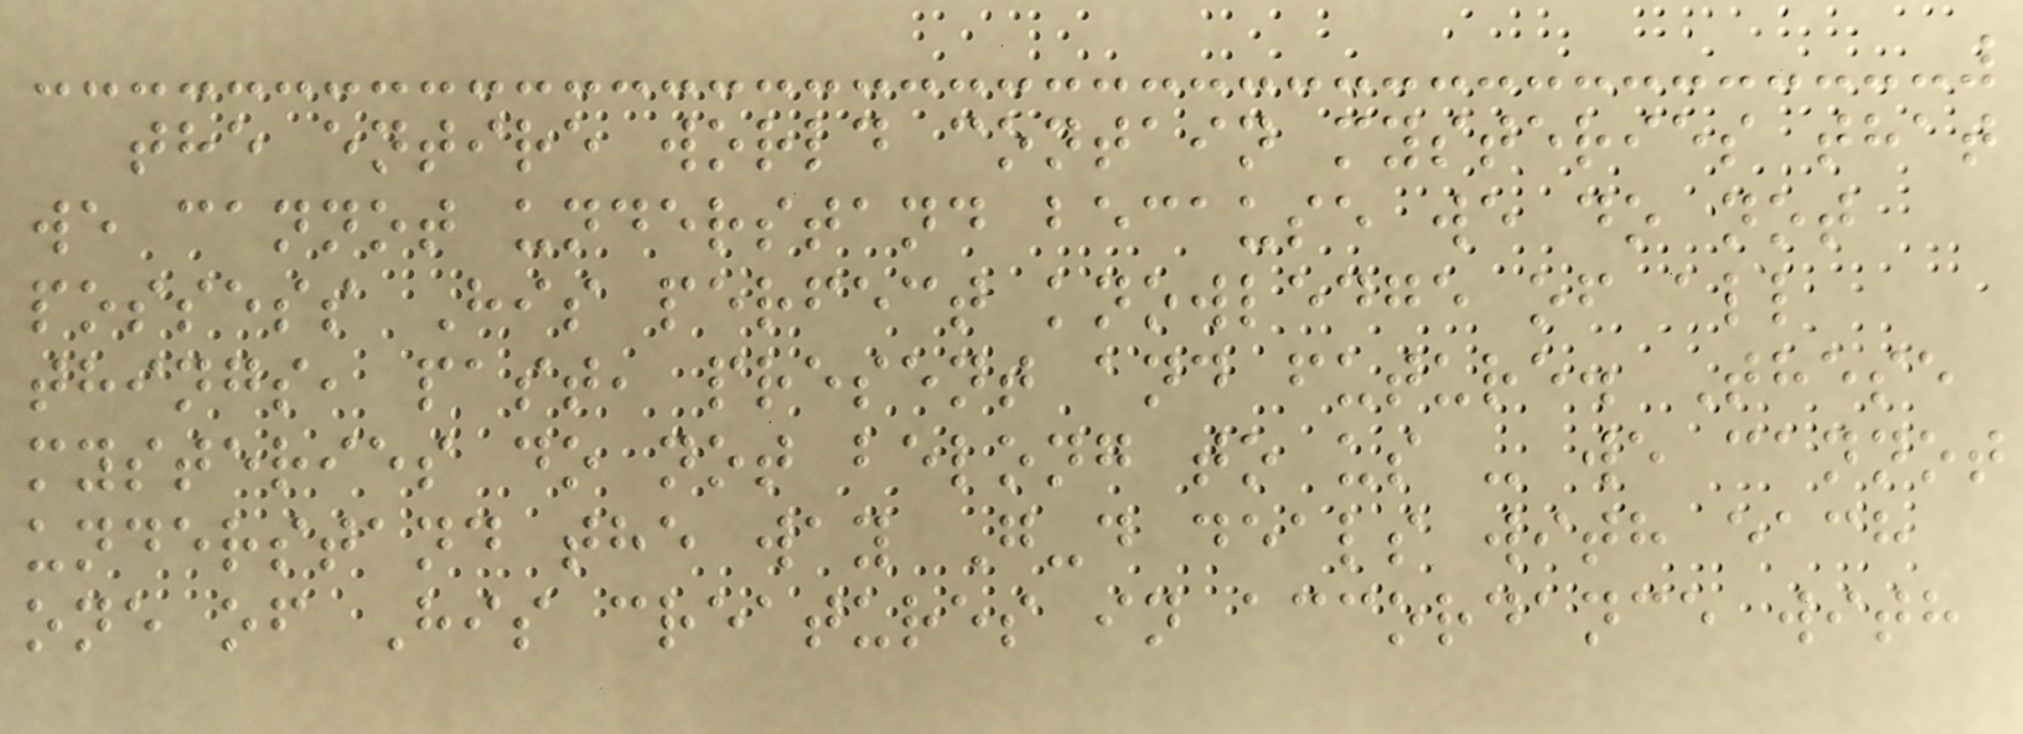the entire world contain mysteries that
we cannot understand because we do not
possess His perfect knowledge of all
things, past, present and future. These
mysteries do not belong to us - we cannot
understand the way G-d deals with each
one of His creatures in accordance with
